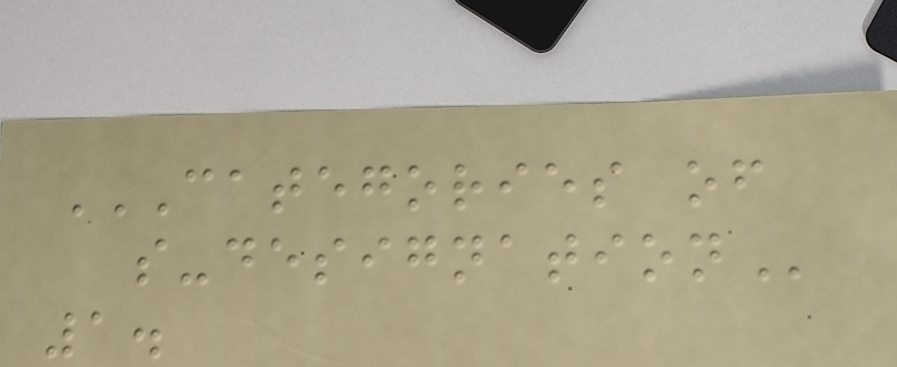CATEGORIES OF
S-DESIGNATION
1.
